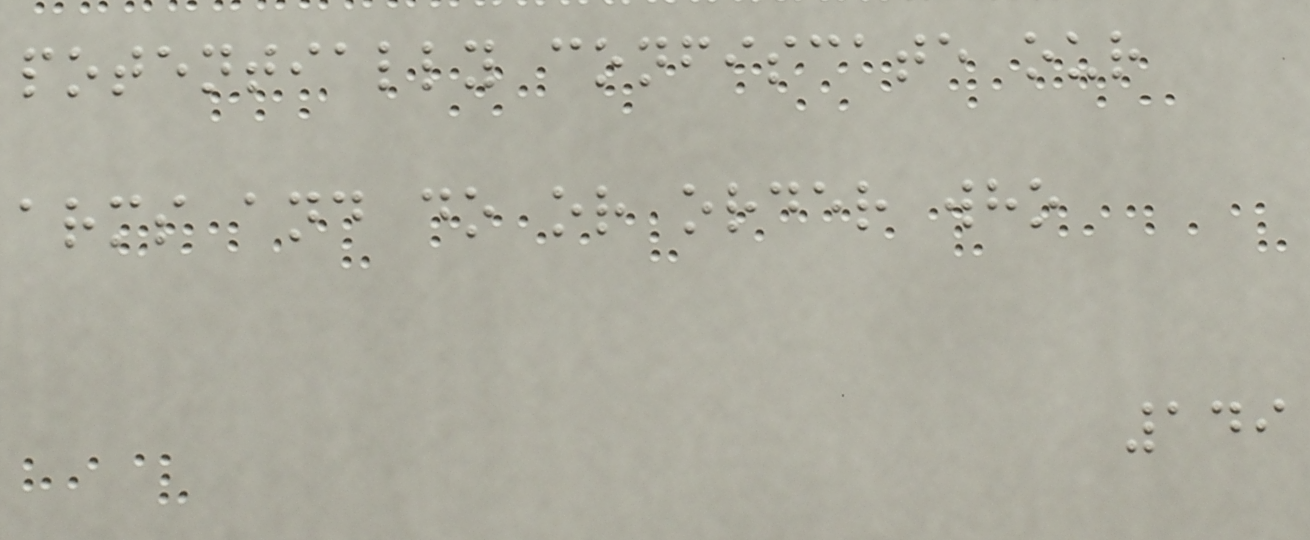potentially confiscate our
arms and do or order who
149
